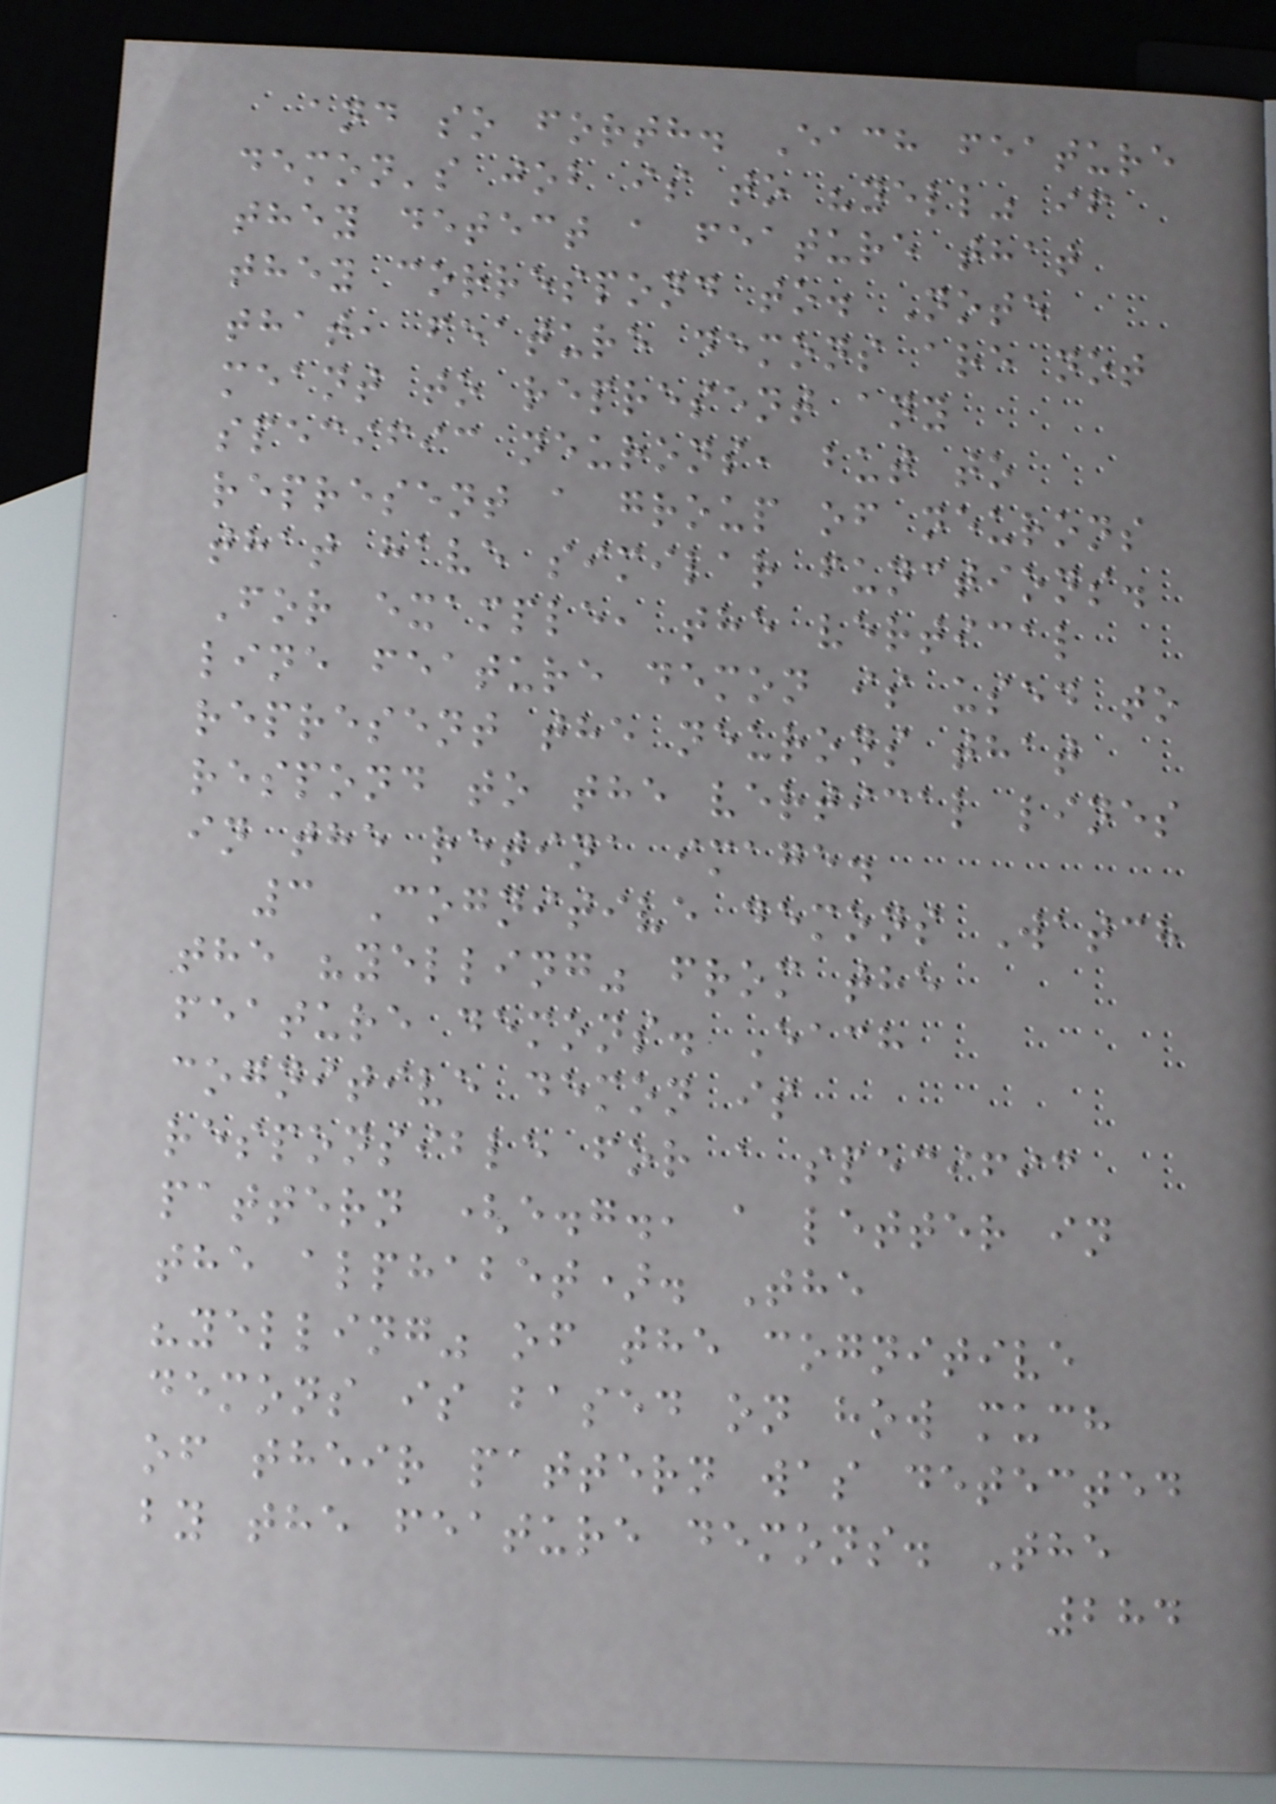and so forth. Each feature
demon's job is to "yell" if
they detect a feature that
they correspond to. Note
that, feature demons are not
meant to represent any
specific neurons, but to
represent a group of neurons
that have similar functions.
For example, the vertical
line feature demon is used to
represent the neurons that
respond to the vertical lines
in the retina image.
3 Cognitive demons Watch
the "yelling" from the
feature demons. Each
cognitive demon is
responsible for a specific
pattern (e.g., a letter in
the alphabet). The
"yelling" of the cognitive
demons is based on how much
of their pattern was detected
by the feature demons. The
284
